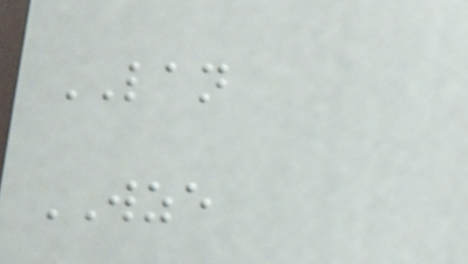LAN
WZE
